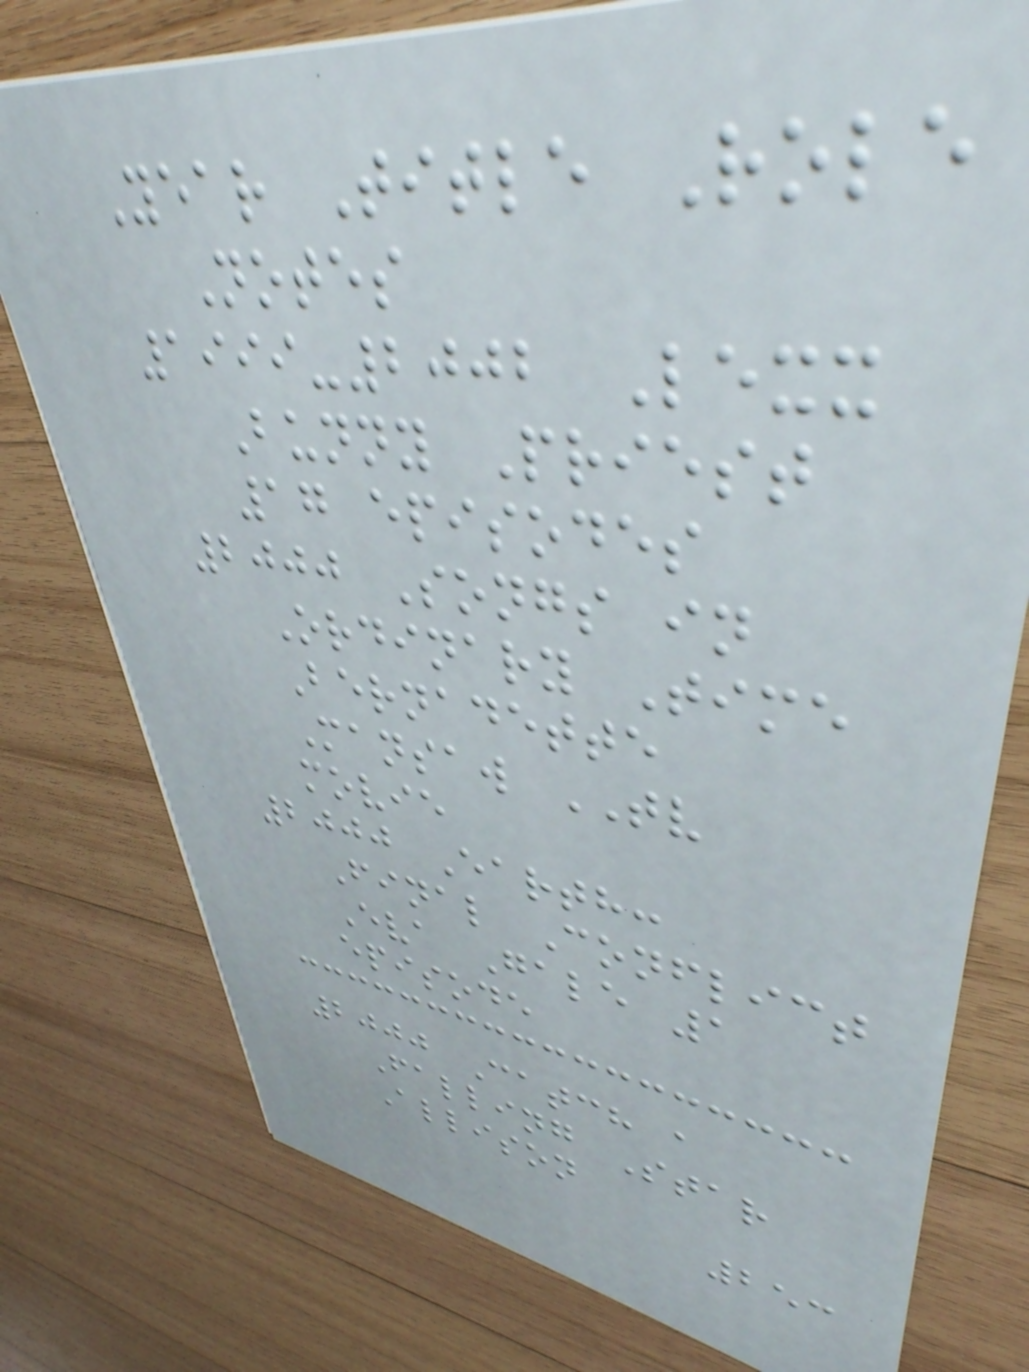Year Title Role
Notes
1999-2002 Lexx
Bunny Priest
17 episodes
2000 Songs in
Ordinary Time
Bernadette
Mansaw TV
movie
2000 Earth:
Final Conflict
Eva Gale 1
episode
2000 Catch a
Falling Star
Allison
253
